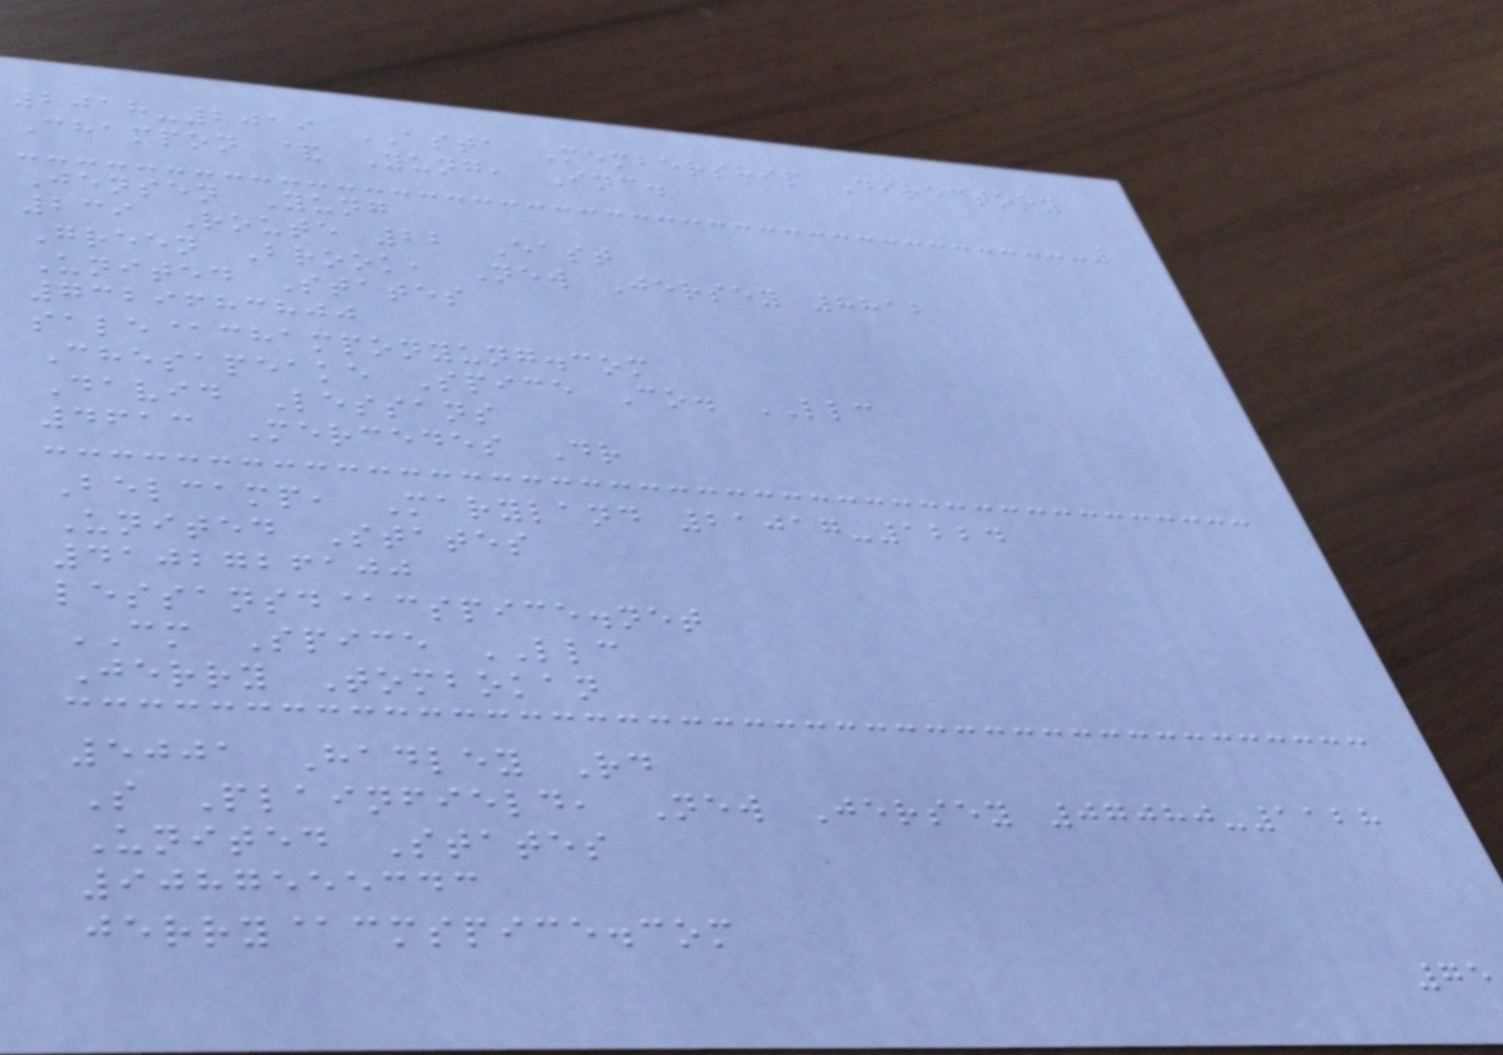2018-2019 ASTA Membership Directory
Champon & Yung, Inc.
Jensen Yung
239 Route 22 East
Green Brook, New Jersey 8812
United States
7329683800
sale@champonyung.com
Chesapeake Spice Co. LLC
David Lessans
4613 Mercedes Dr
Belcamp, Maryland 21017-1224
United States
4102726100
lessansd@cspice.net
CM Spice LLC
Jerry Tombokan
5001 Hadley Rd
S Plainfield, New Jersey 07080-1128
United States
9087555343
jerry@cmspice.com
75
